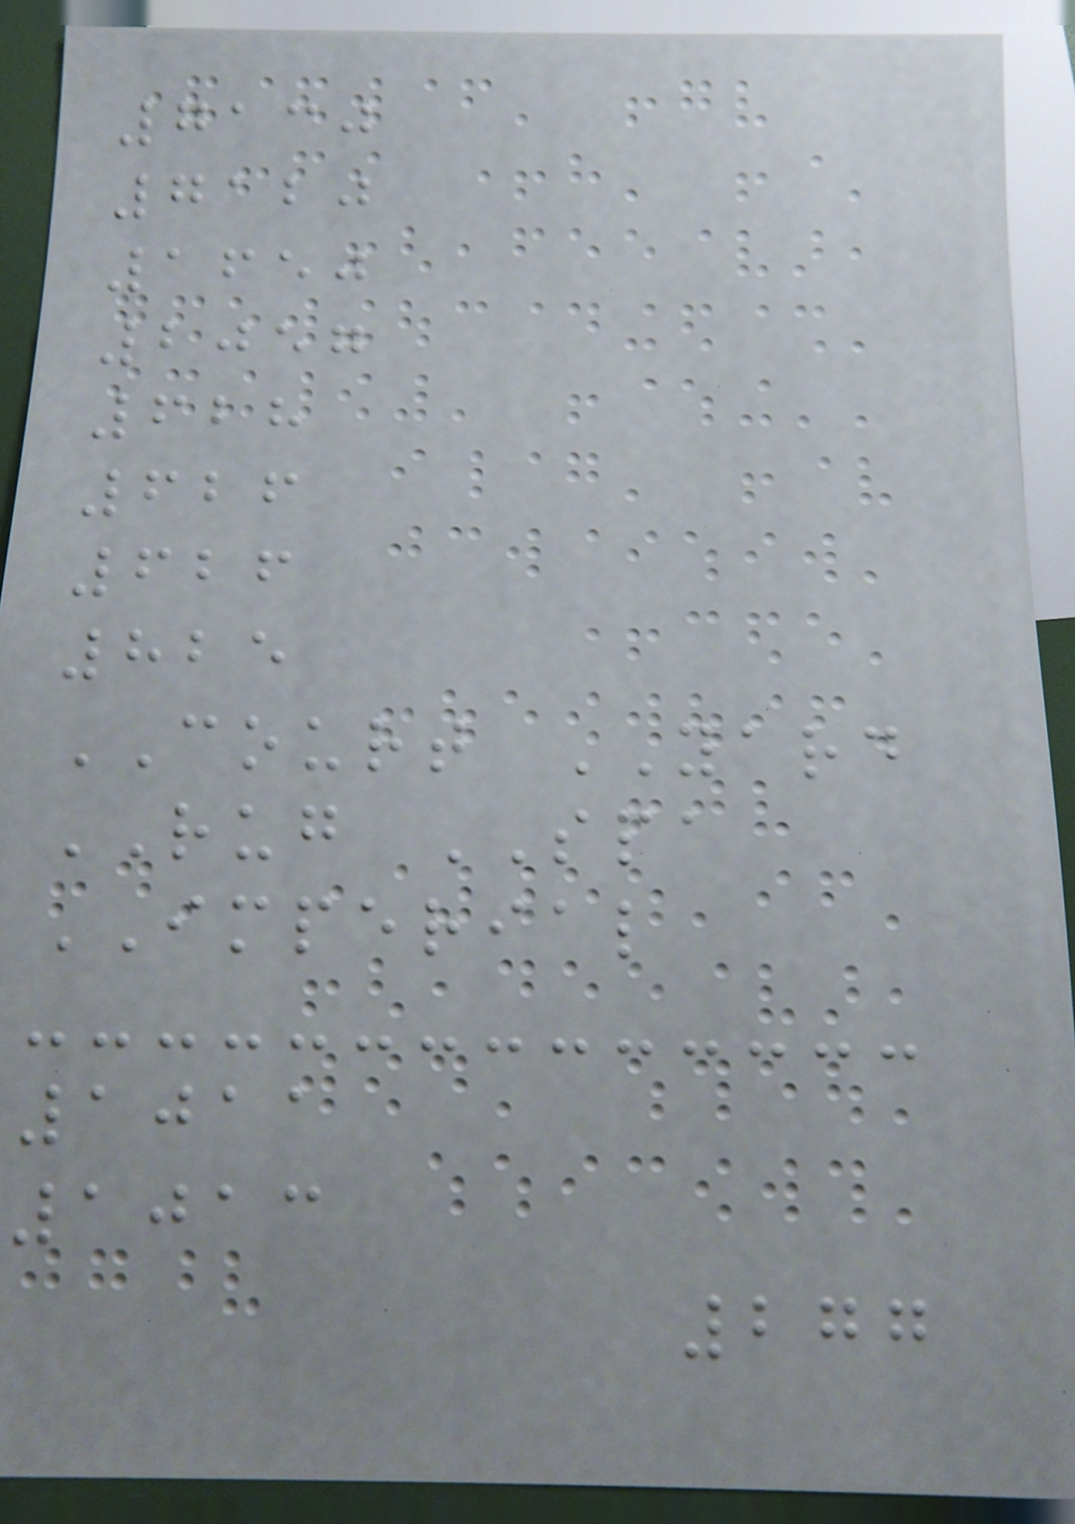7130
7120
1650
2057
628
626
626
825
COURT YARD
RUG SPA
IMPERIAL
1011
1013
277
